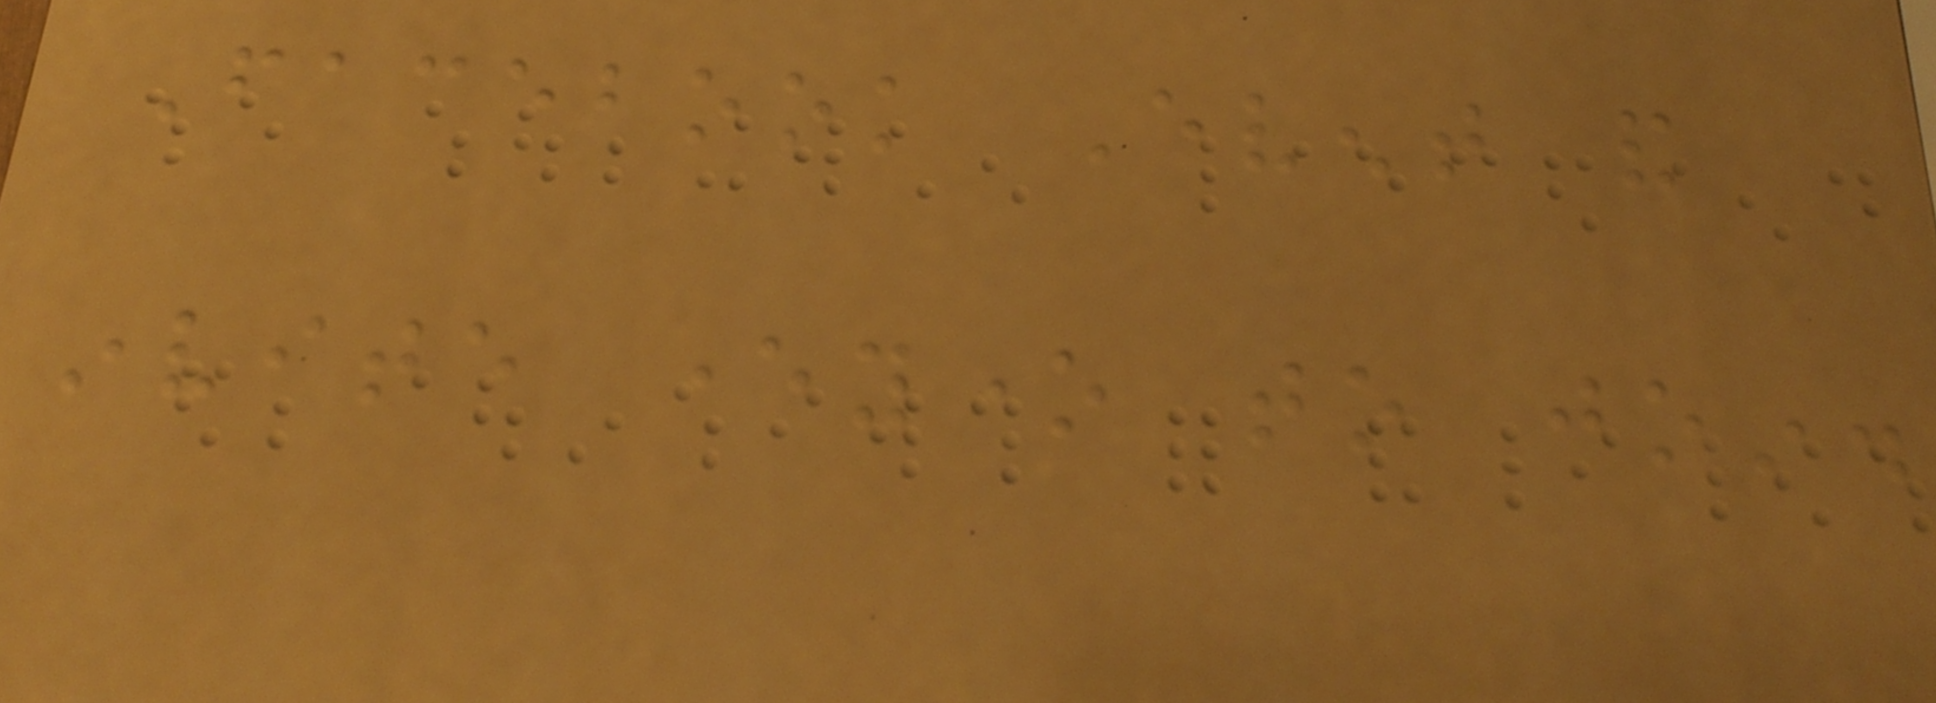Facebook Event and
invite everyone to join.
